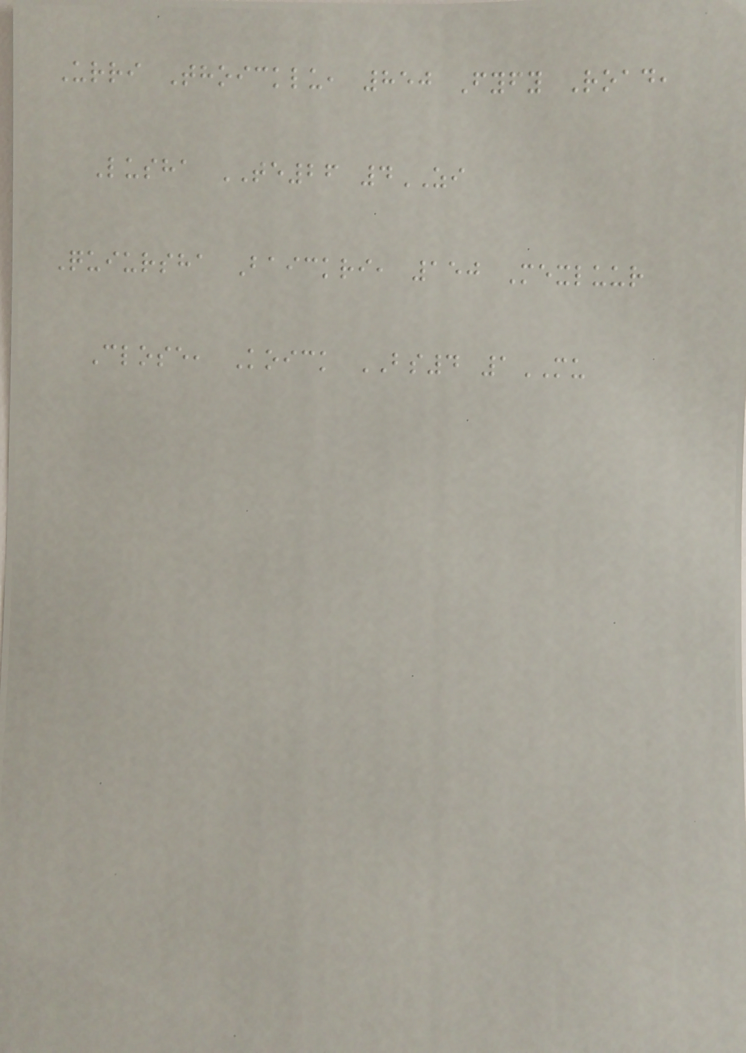Urri Thoicklu, 850 Fyfy Road,
Lusha TE26 4ZI
Quiursha Baickri, 150 Mexluur
Close, Koick BS4 1MU
